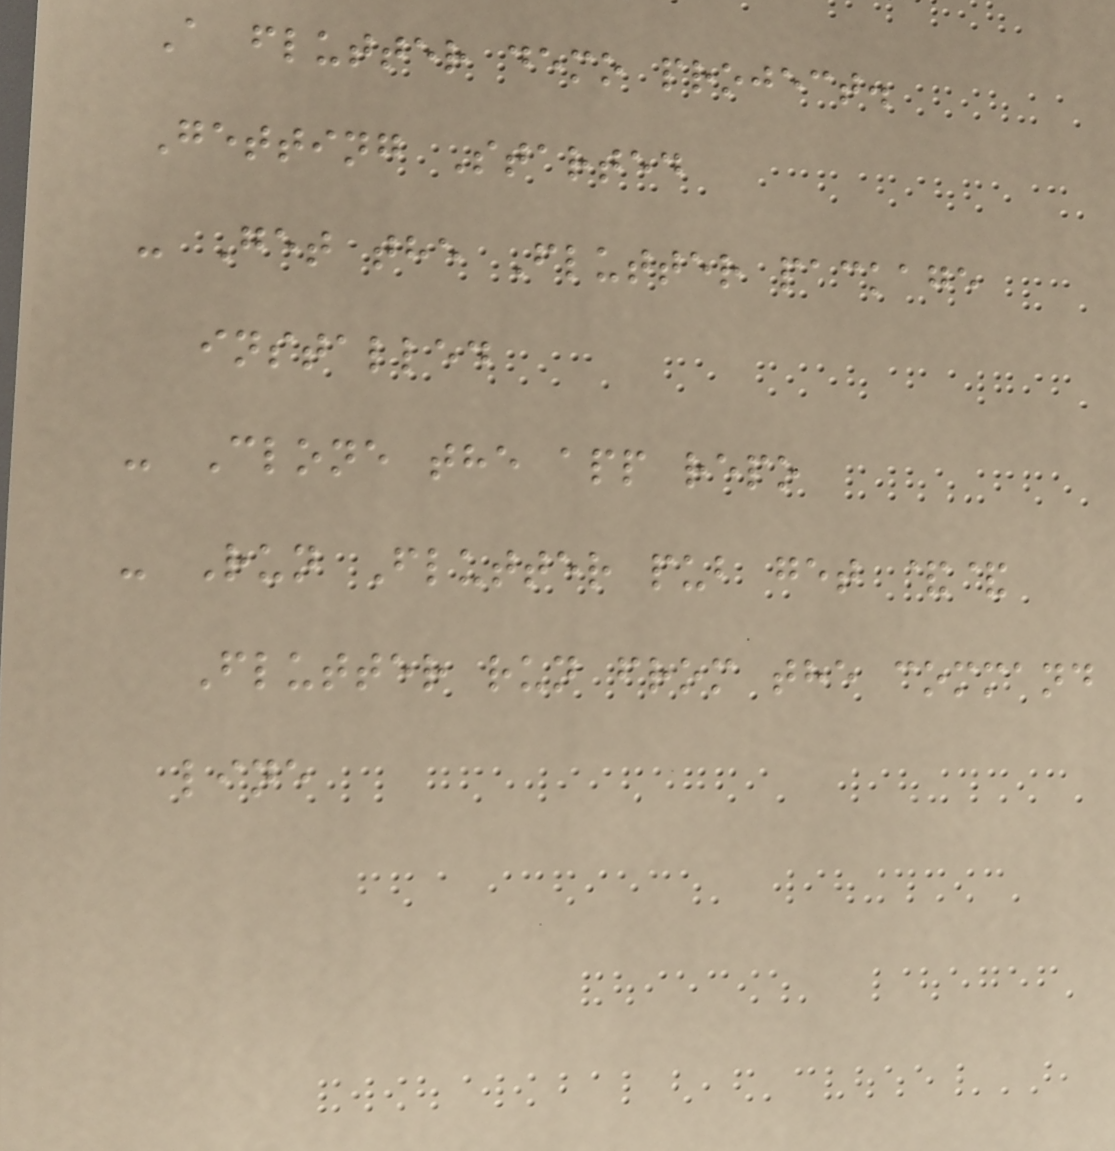A flutter demo project.
Getting Started
- Get the Flutter package
installed
- Clone the app repo
- Run Flutter pub get &&
Flutter run from the command
line
